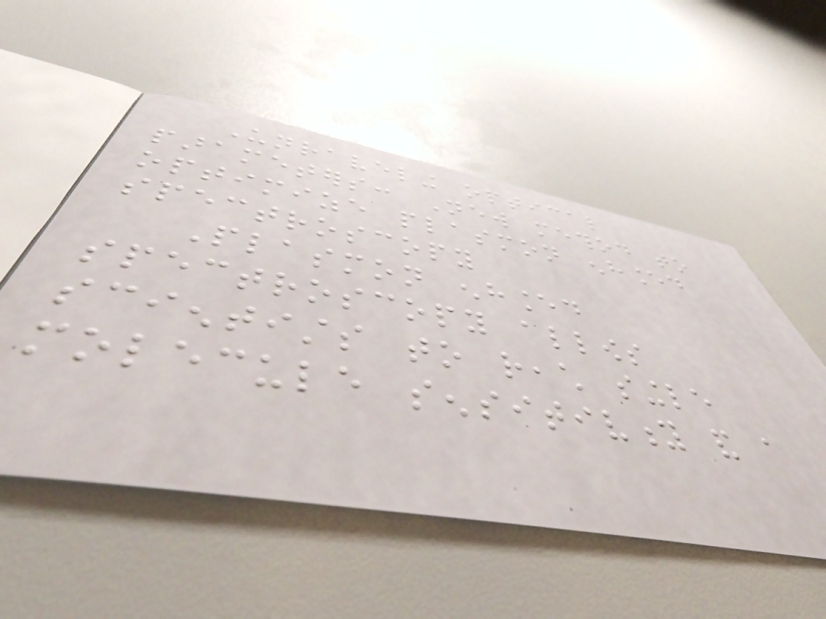Unraveling optical
parameters: New method to
optimize plasmon enhanced
spectroscopy
Plasmon enhanced
spectroscopy allows
scientists to reach single
molecule sensitivity and a
